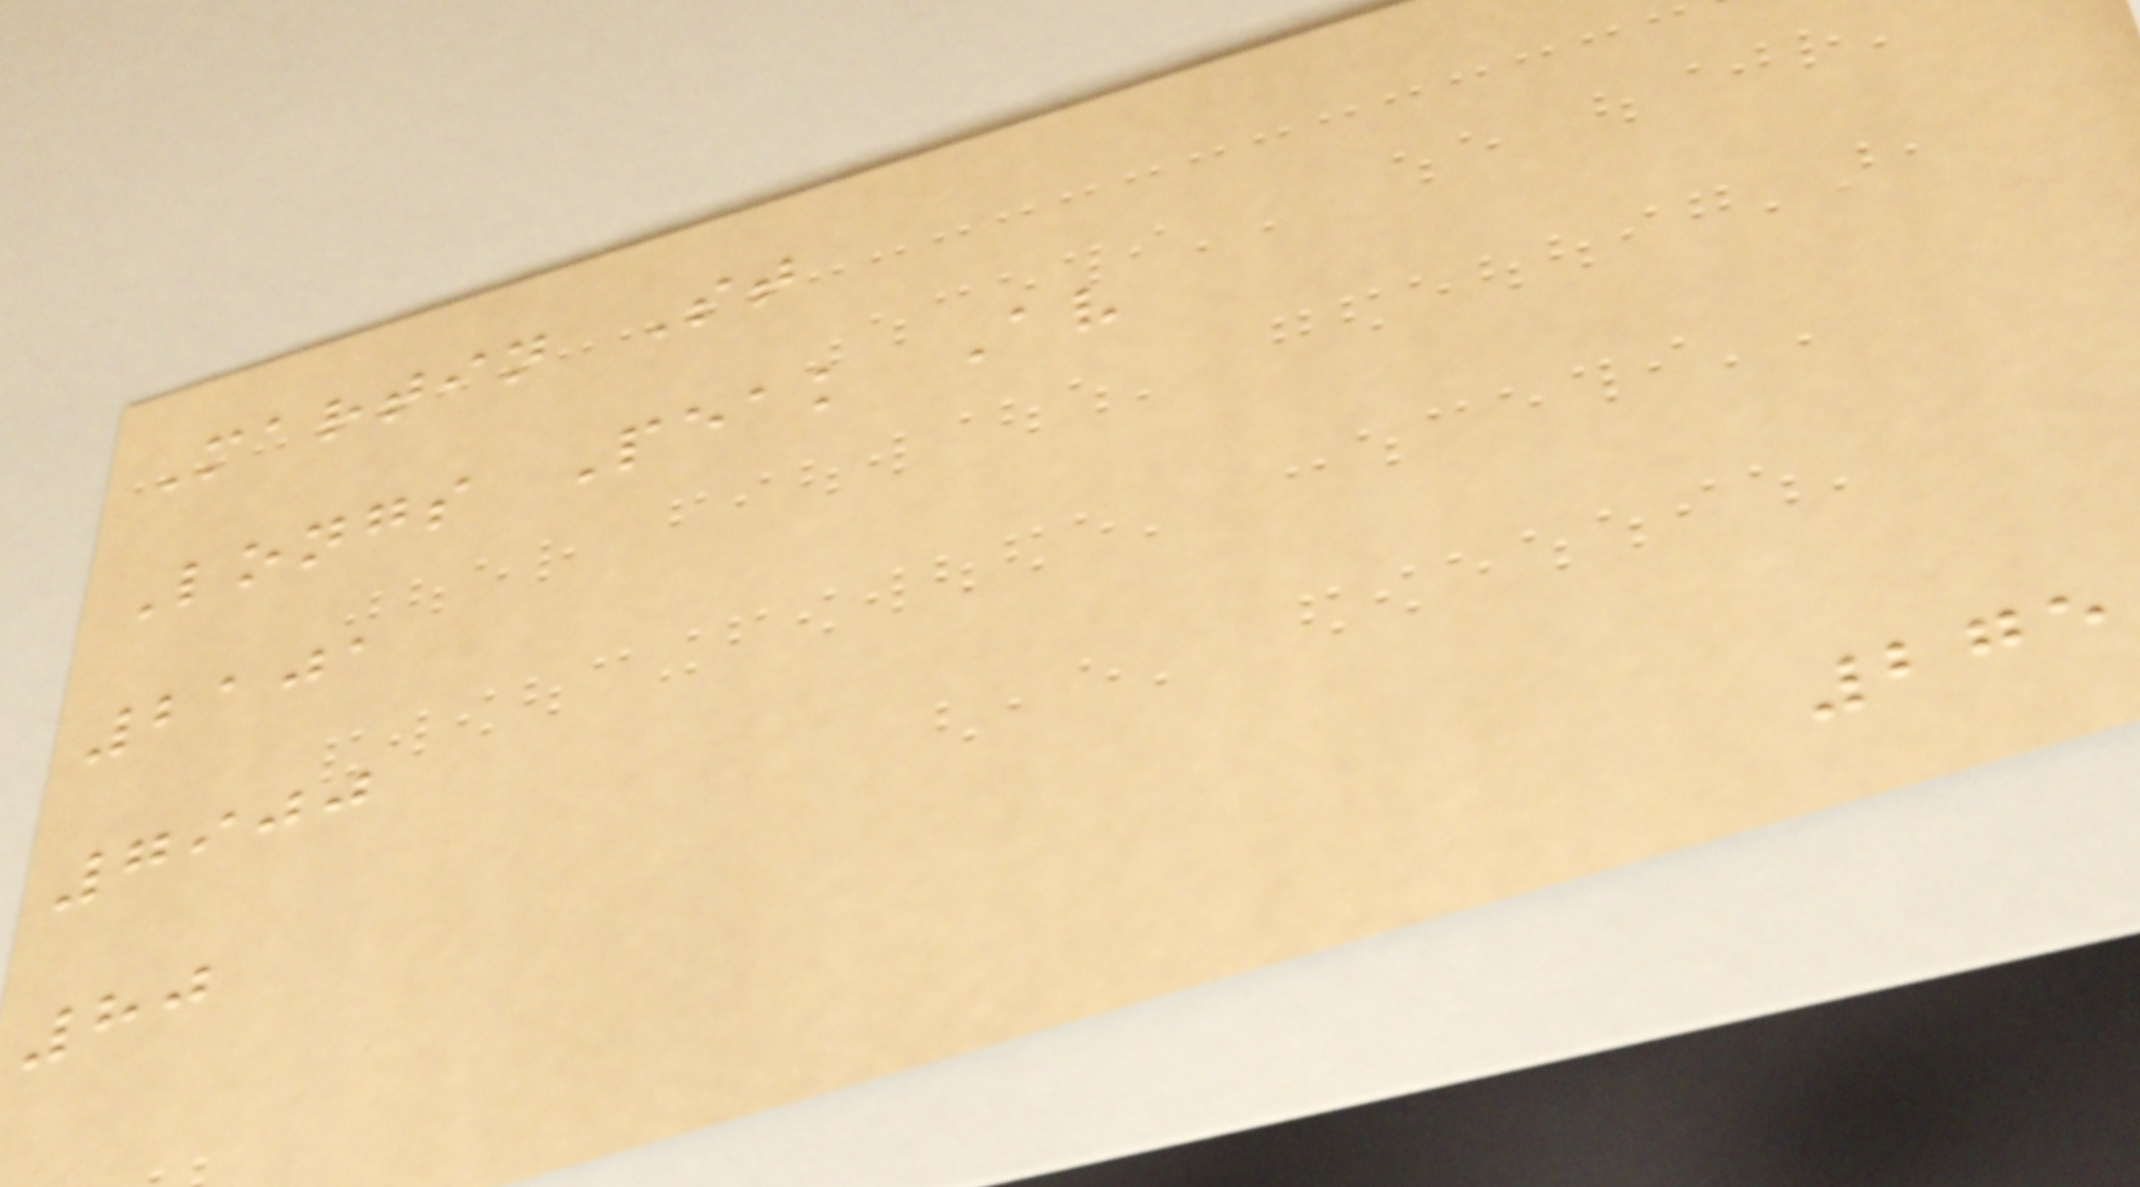Martin St
Longs Peak Av
2101
7900
80
275
